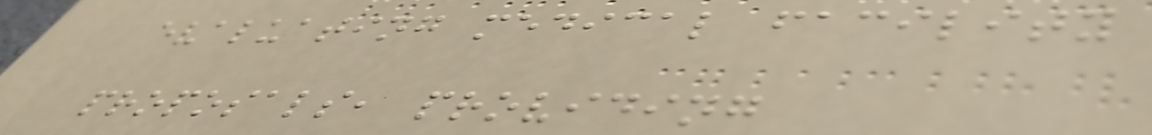evaluating medical facility
proposals, providing
